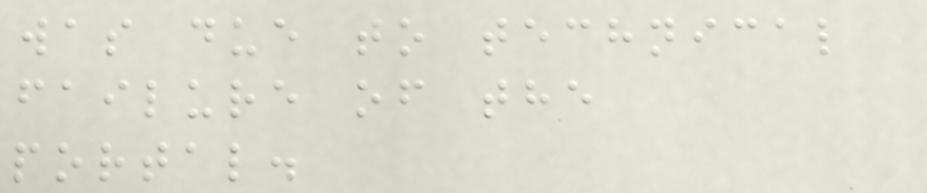was due to technical
failure of the
portal.
